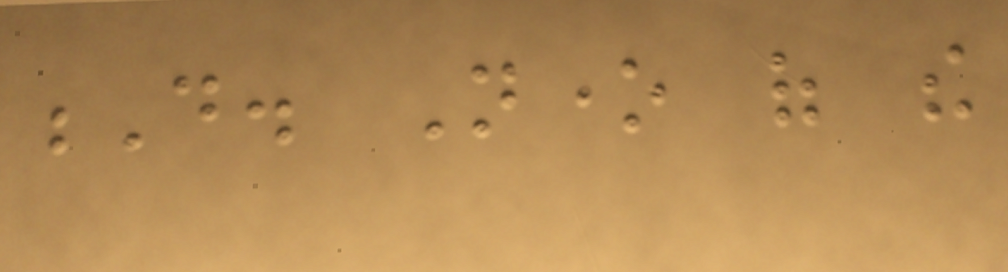D. None of the
